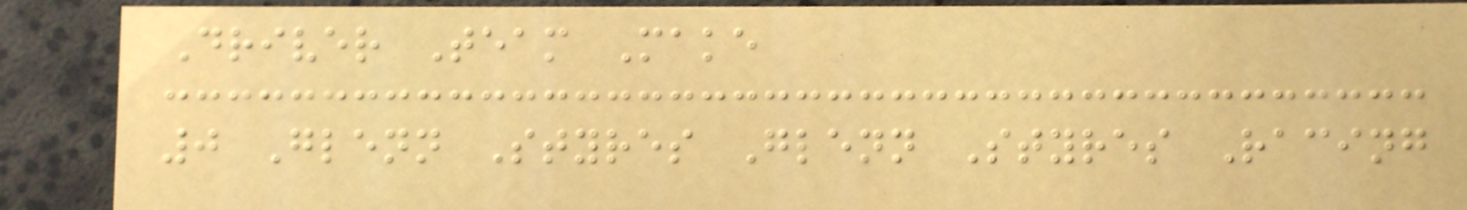Driver Team Make
0 Glenn Styres Glenn Styres Racing
